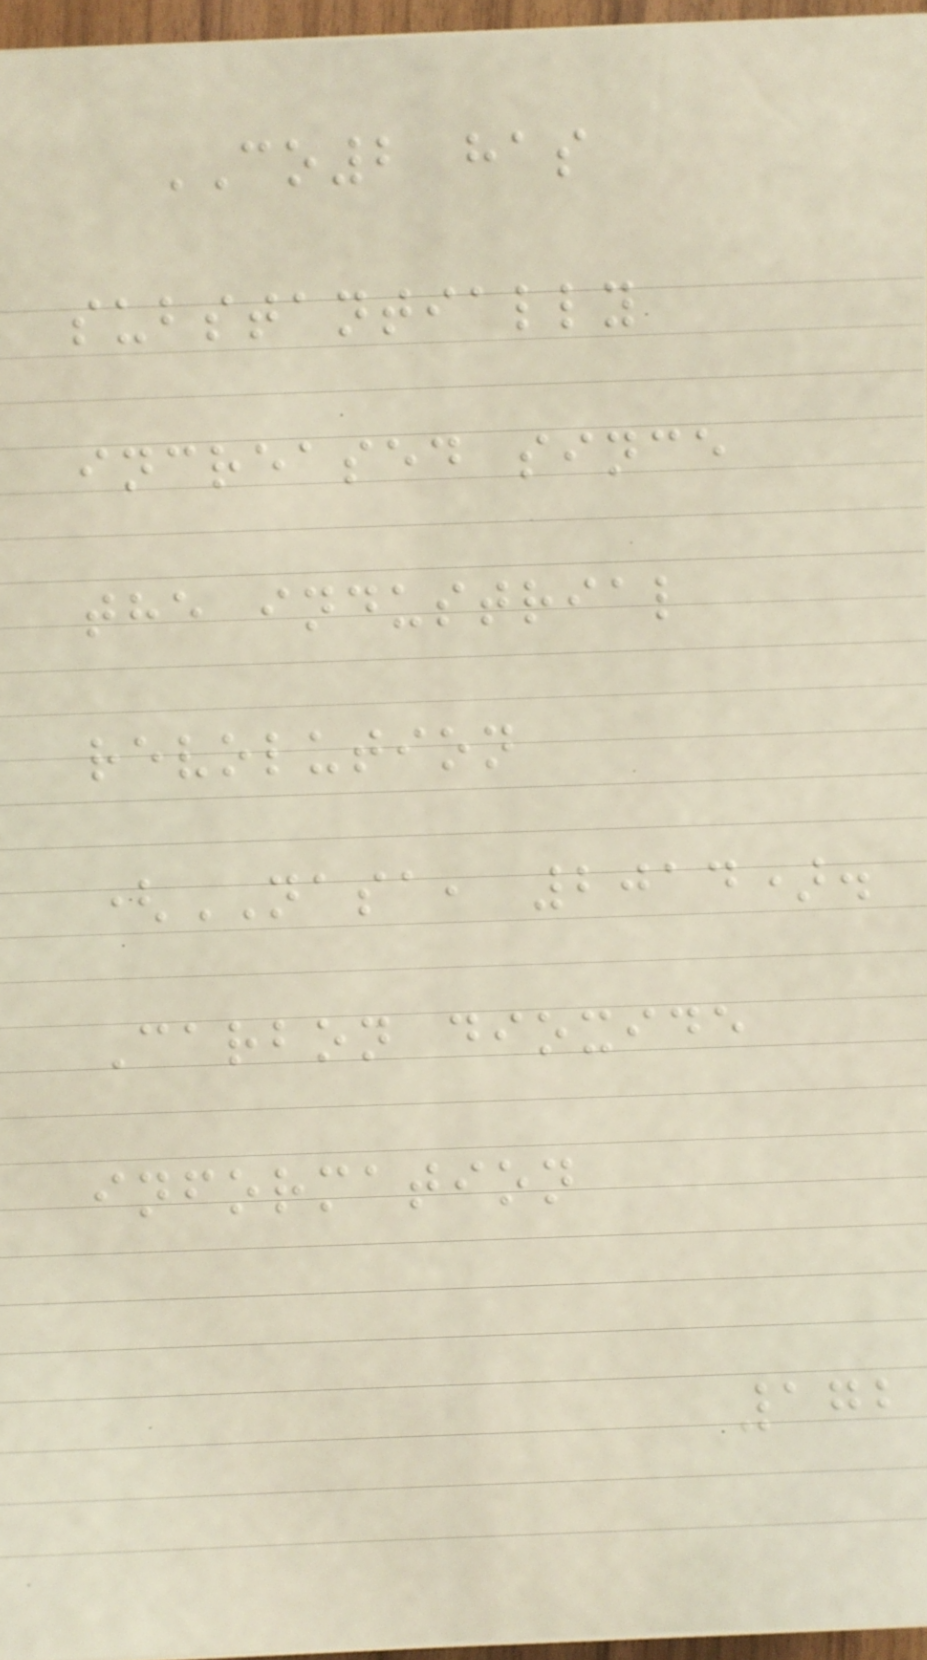CO2 has
substantially
increased since
the industrial
revolution
(NASA, 2014).
Carbon dioxide
information
172
